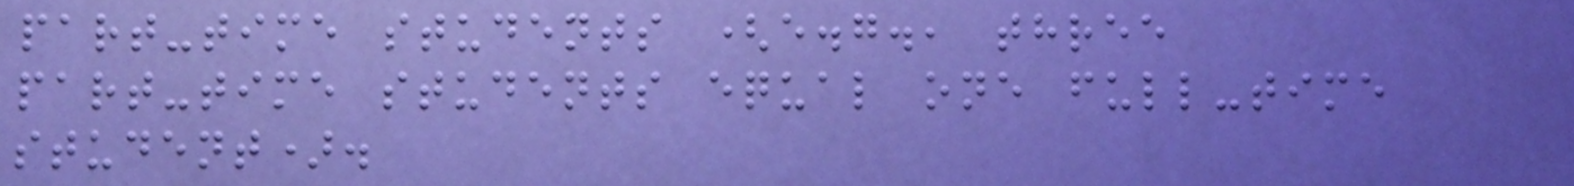part-time students (e.g., three
part-time students equal one full-time
student).
